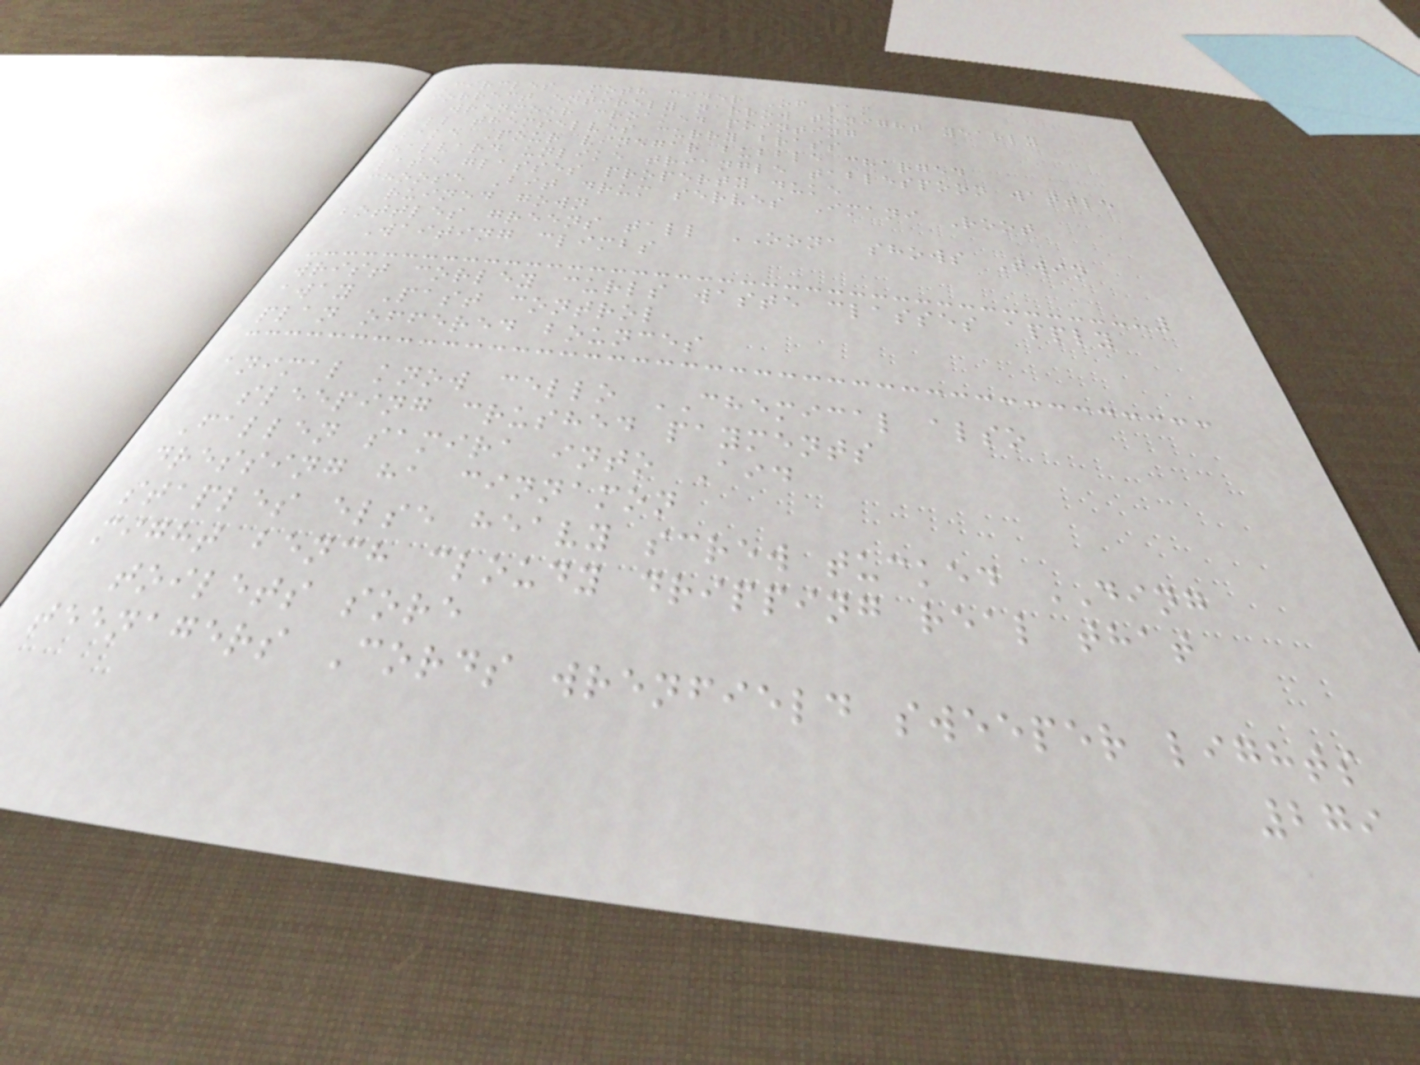Circles Moth cider Of sam
correct entirely narrow tonight yearly
wrenmoor croaked pointing
all themselves curry brass
bake Pour vinegar bubble charged
halvard unlike triangle tablespoon wattle
late glasses property duke
choose Bit drum serves Imani Root
ruined gown
bottles greens tall OONA shows Twin
Waiting climbs
wrist corley curls waste classes apply
away Past control
plan offered bounces
animal know cello CHEMICAL also
sleeping crushed payments
Fallen samira into Aid
dressing ha cinnamon
staples else heavy screw tucked DING
might bench cloudy dripping real that
toilets sore
teenagers Cords wrenfield sweeper lights
279
